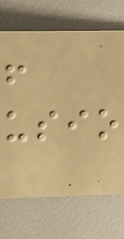f
usio
